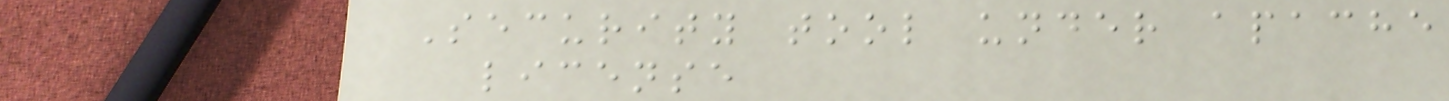Security tool under apache
license
